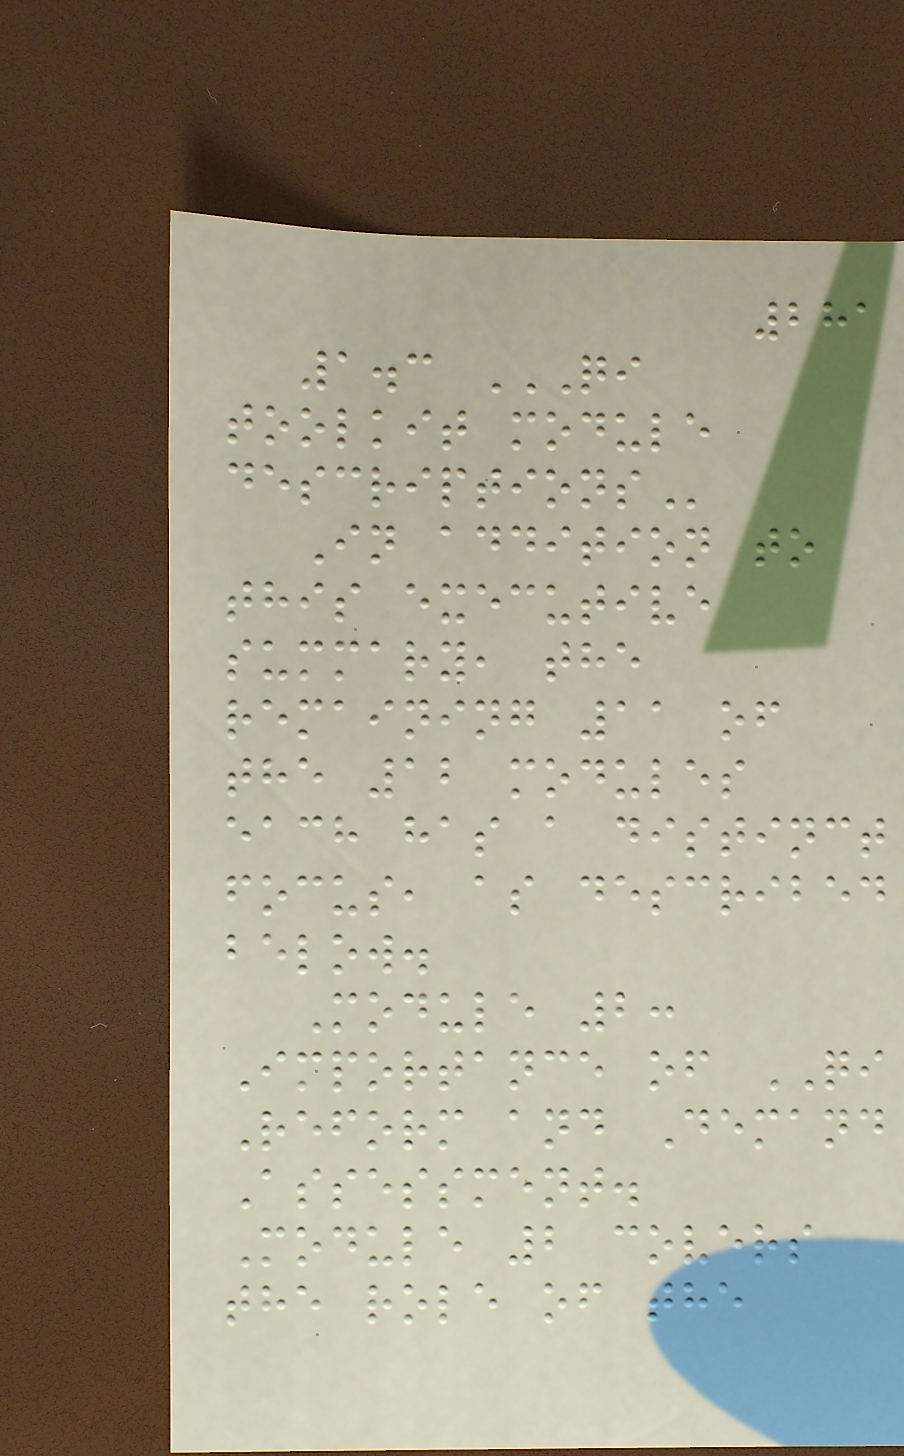281
1.3 QI
TOOLKIT MODULE
DESCRIPTIONS
In addition to
this executive
summary, the
remaining 11 of
the 12 modules
each has a distinct
focus, as described
below.
Module 2:
Importance of QI
Reform and Demand
Assessment.
Module 2 covers
the role of the
